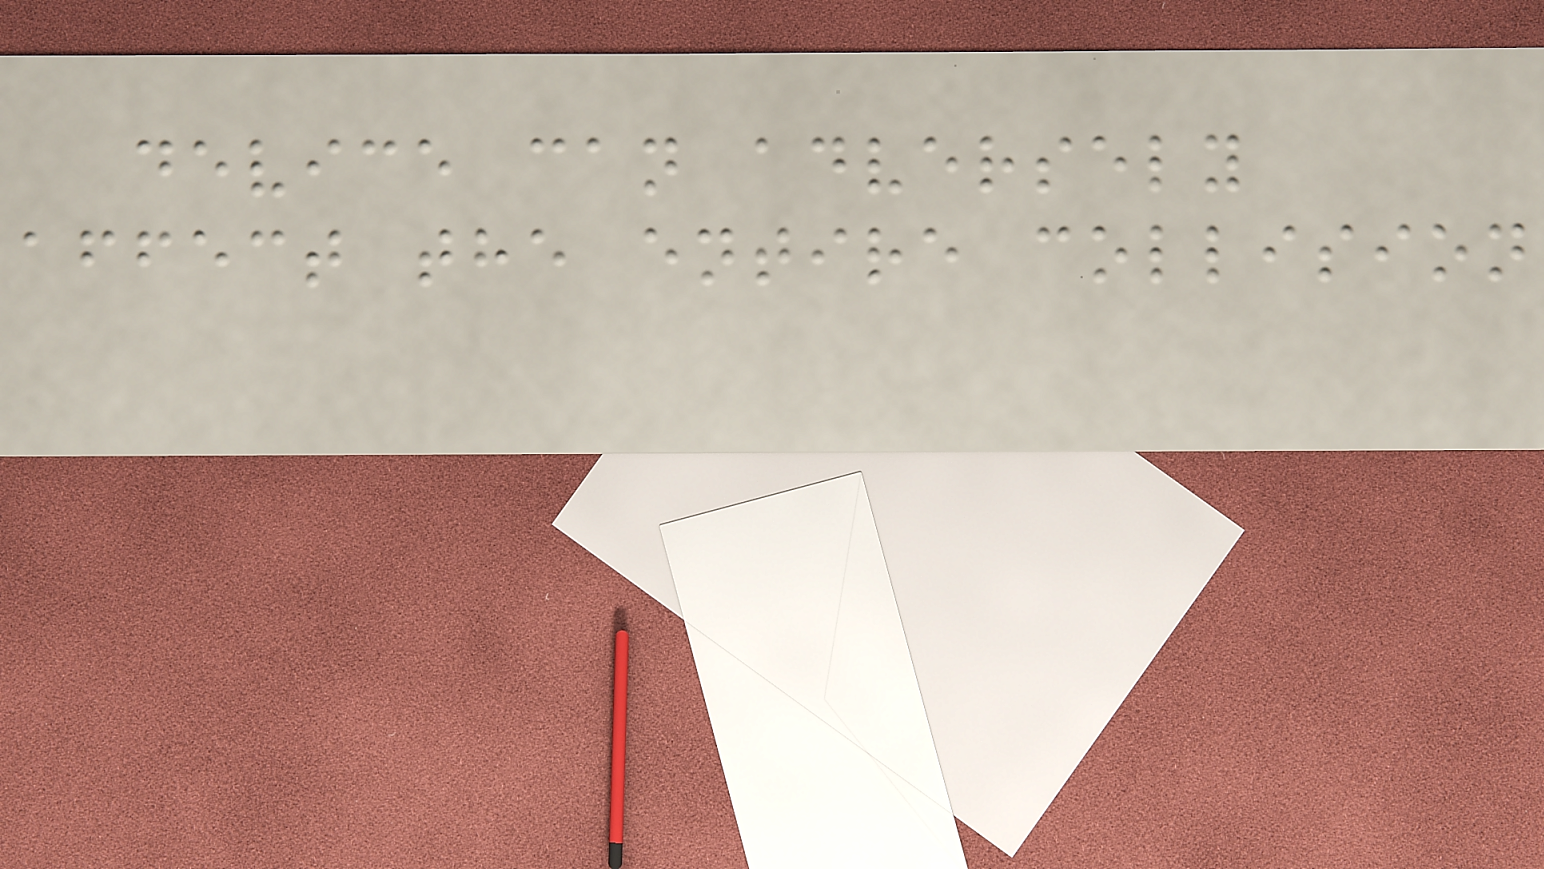device can adversely
affect the entire collision
